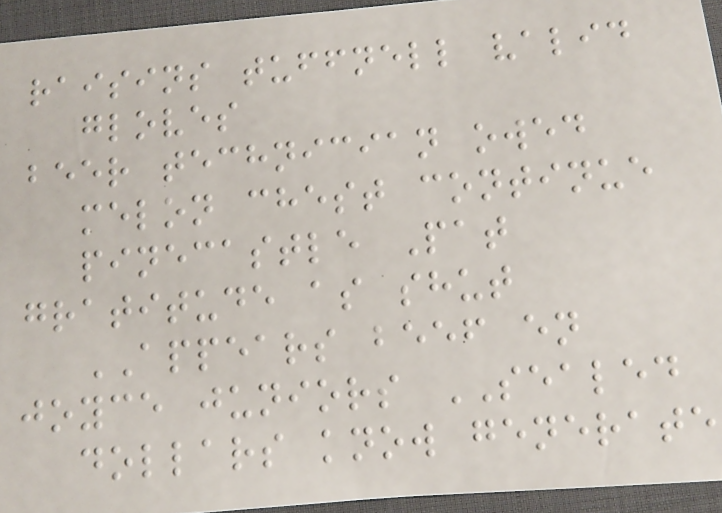raisins tuffnell valid
gloves
beer technician owed
melon chest continue
pinecastle Pat
gratitude as shut
APPEARS beef en
joyce juniors SEALED
dollars know generate
